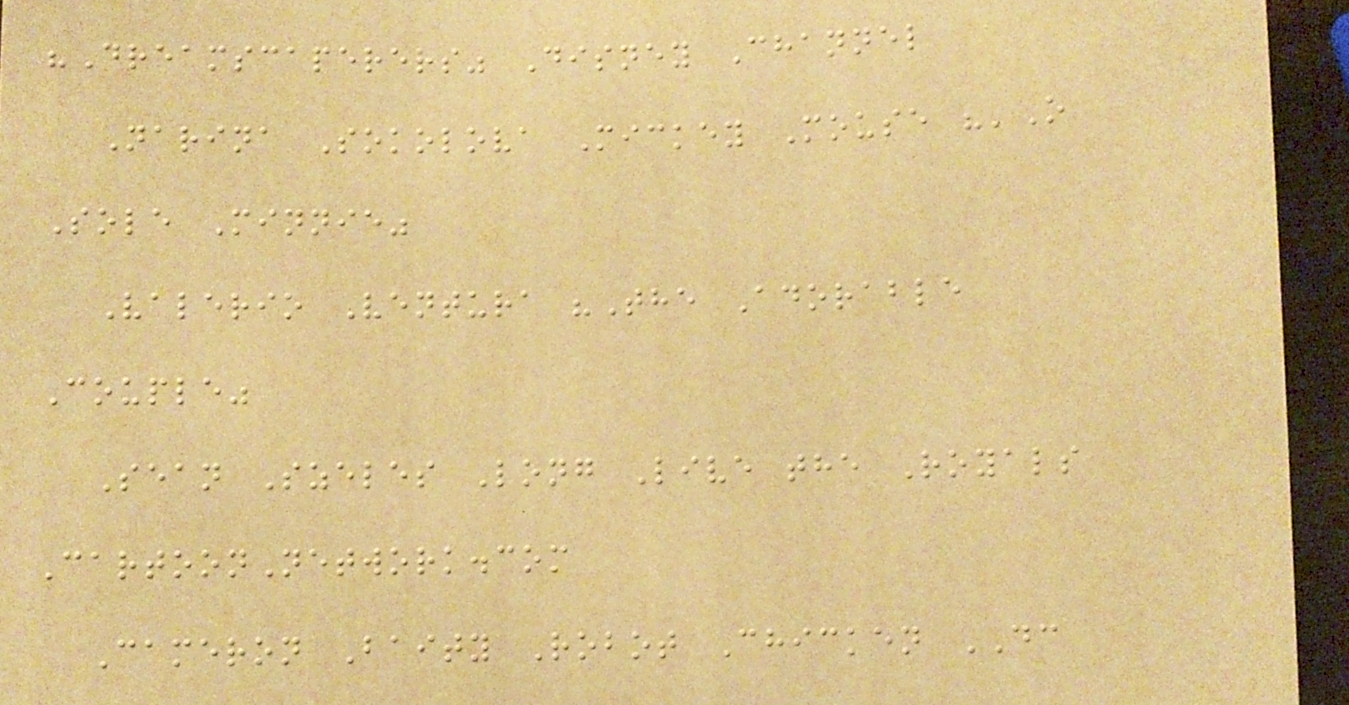"Dreamscaperers" Disney Channel
Narina Sokolova Mickey Mouse "'O
Sole Minnie"
Valerio Ventura "The Adorable
Couple"
Sean Szeles Long Live the Royals
CartoonNetwork.com
Cameron Baity Robot Chicken DC
